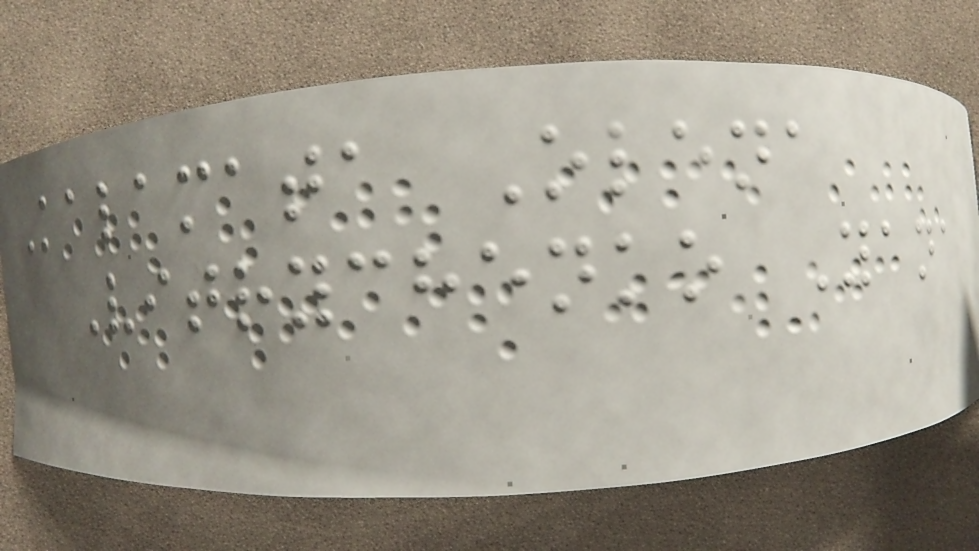Kalamata Olena
Vitrychenko Yana
